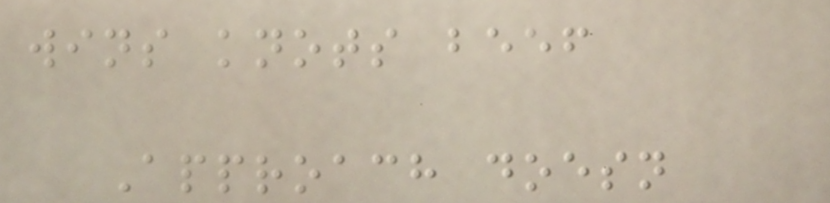wins knots beef
Approach doesn
